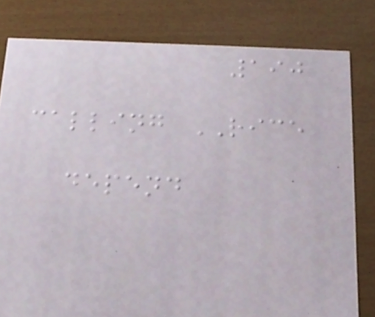190
calling RICE
depend
